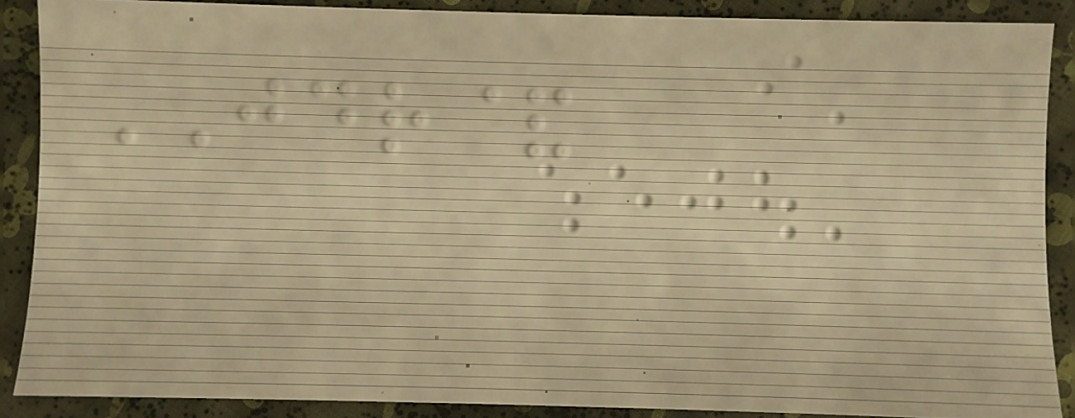JDR&
